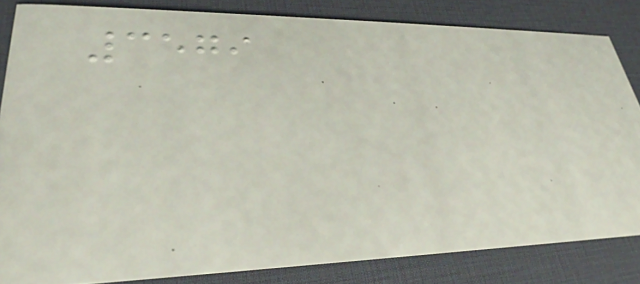3579
